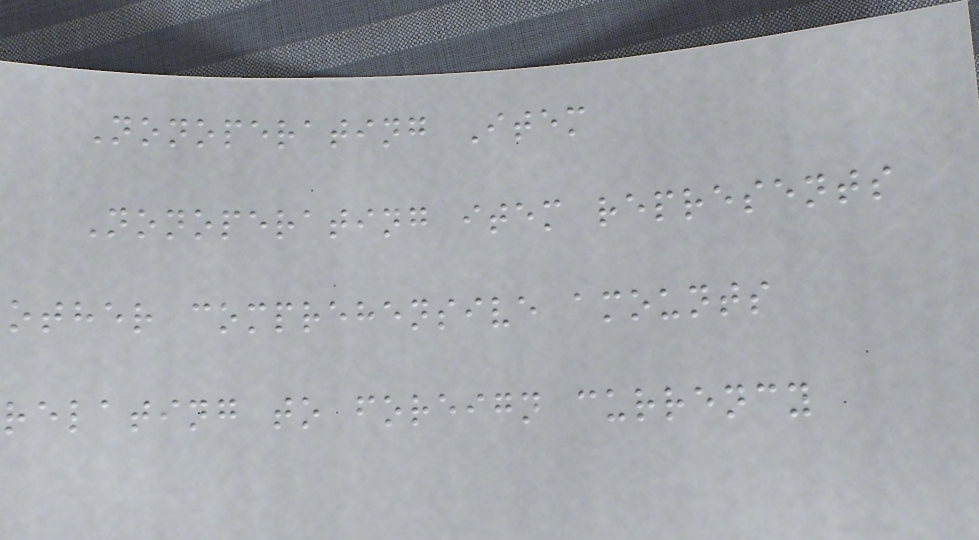Nonoperating Item
Nonoperating item represents
other comprehensive amounts
relating to foreign currency
